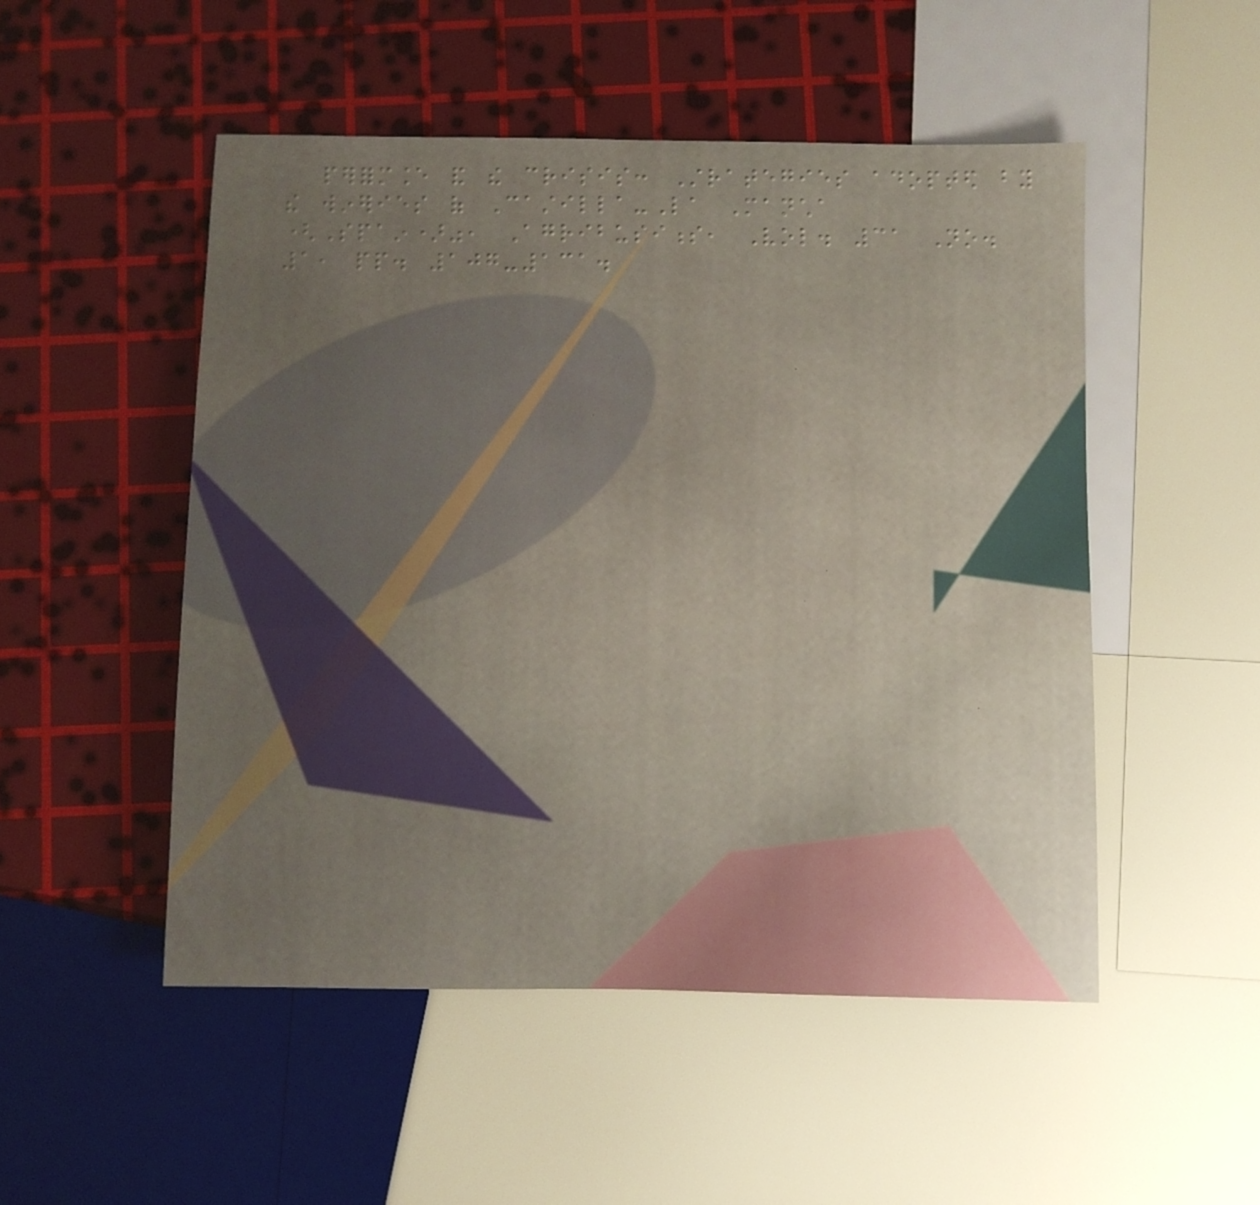performance and the crisis: Strategies adopted by
the wineries of Castilla-La Mancha
(Spain)", Agribusiness, Vol. 31 No.
1, pp. 107-131.
